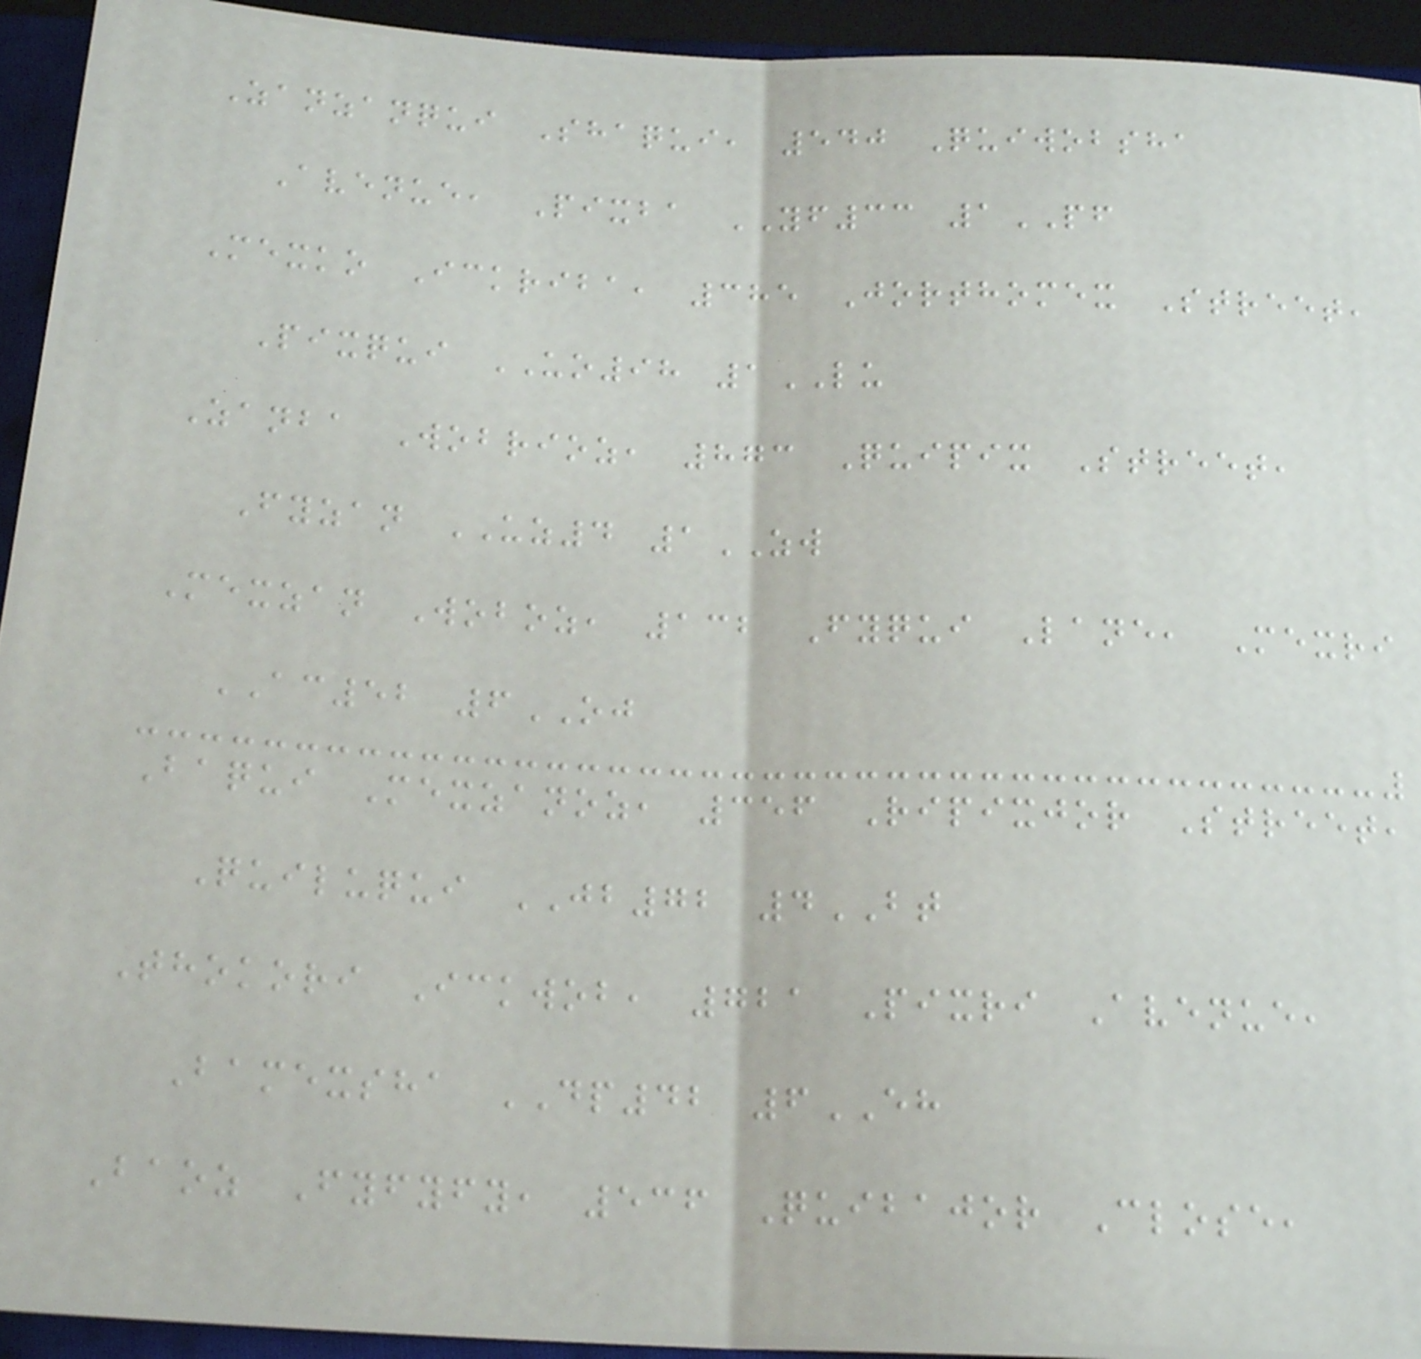Zanzanqui Shaqui, 540 Quiwobsha
Avenue, Pixba YF33 1PF
Mexko Ickriba, 385 Jorthomex Street,
Pixqui UO98 1LU
Zanba Wobrioz, 873 Quipix Street,
Fyzan UZ4 1ZW
Mexzan Woboz, 132 Fyqui Lane, Mexri
AC52 6OJ
Baqui Mexzanoz, 356 Ripixjor Street,
Quiluqui JB72 4BT
Thokori Ickwob, 721 Pixri Avenue,
Bamexsha DP42 6EH
Baoz Fyfyfy, 536 Quibajor Close,
